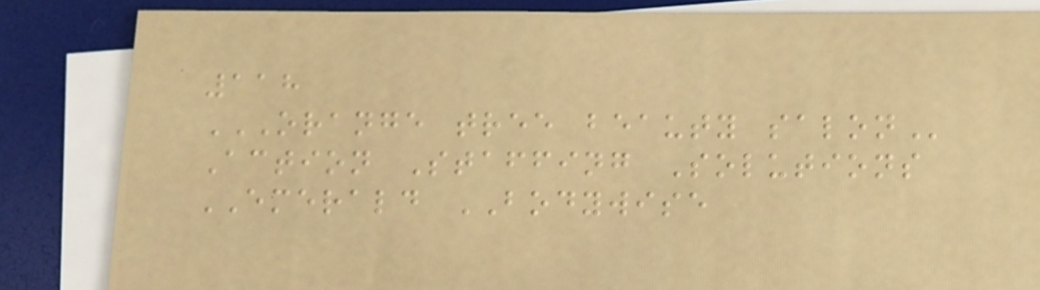118
ORANGE TREE BEAUTY SALON
Action Staffing Solutions
EMERALD BODYWISE
